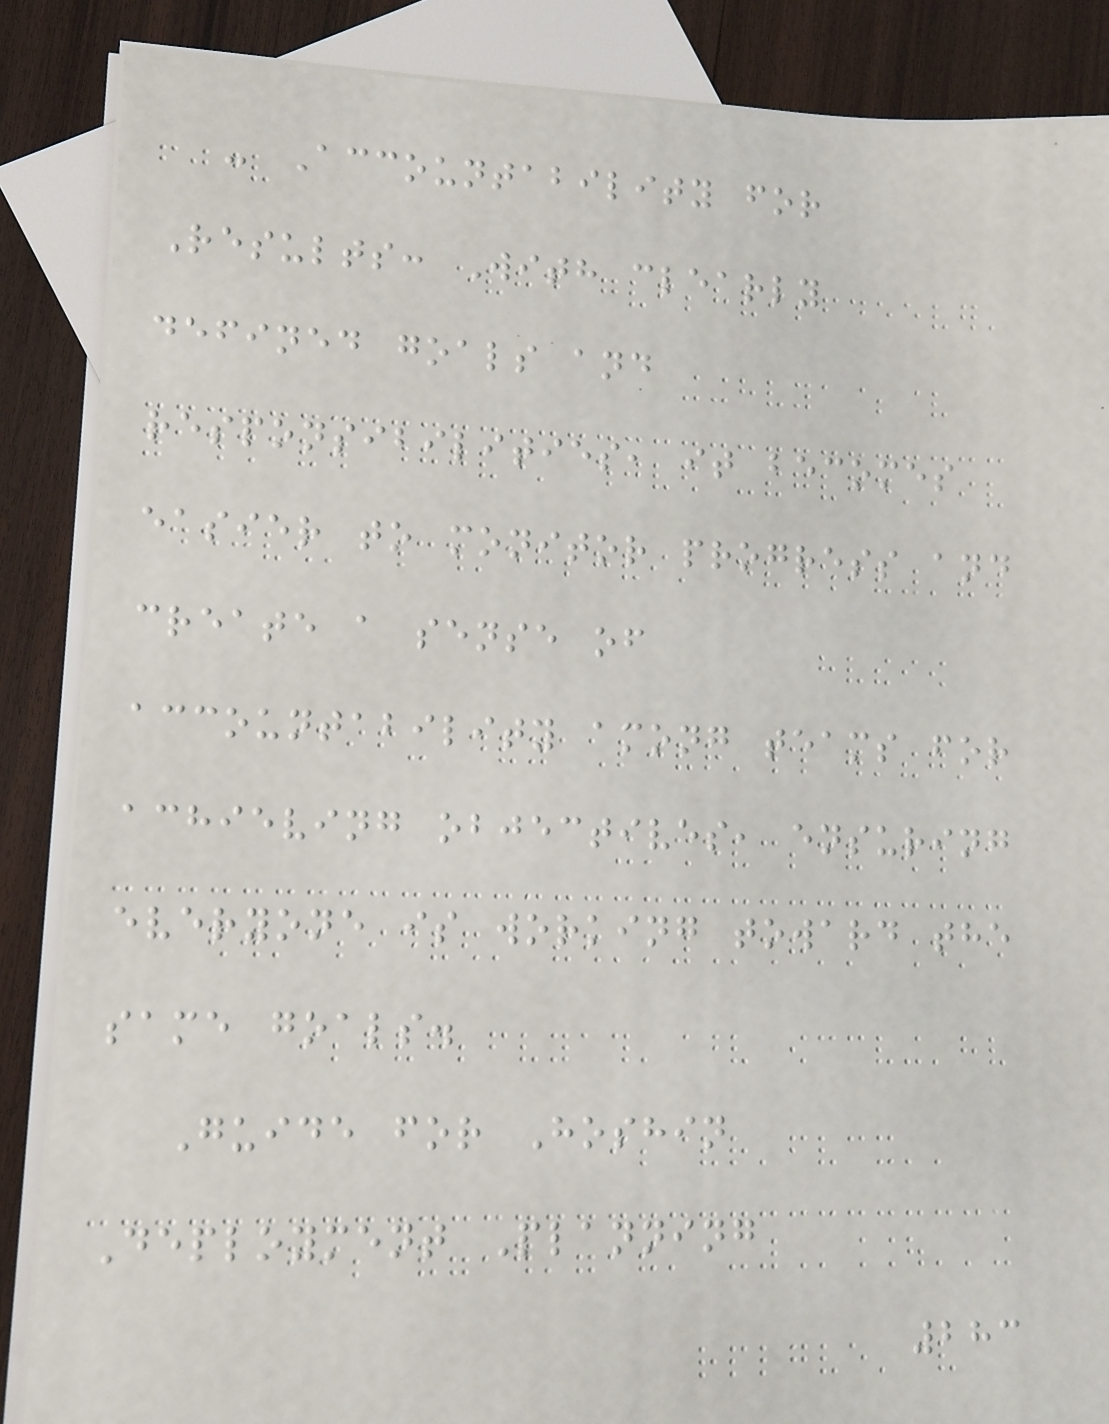- Accountability for
Results: With clearly
defined goals and
responsibilities, it becomes
easier to monitor progress and
create a sense of
accountability among teams for
achieving objectives, ensuring
everyone is working toward the
same goals.
Guide for Hoshin
Deployment Planning
283
